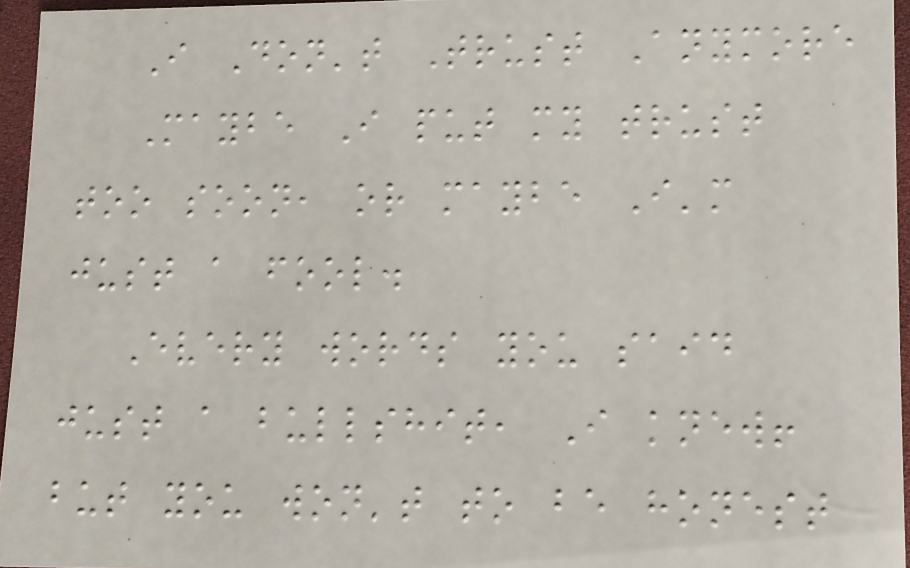I Don't Trust Anymore
Maybe I put my trust
too soon, or maybe I'm
just a fool.
Every words you said
just a bullshit, I knew!
but you won't to be honest
